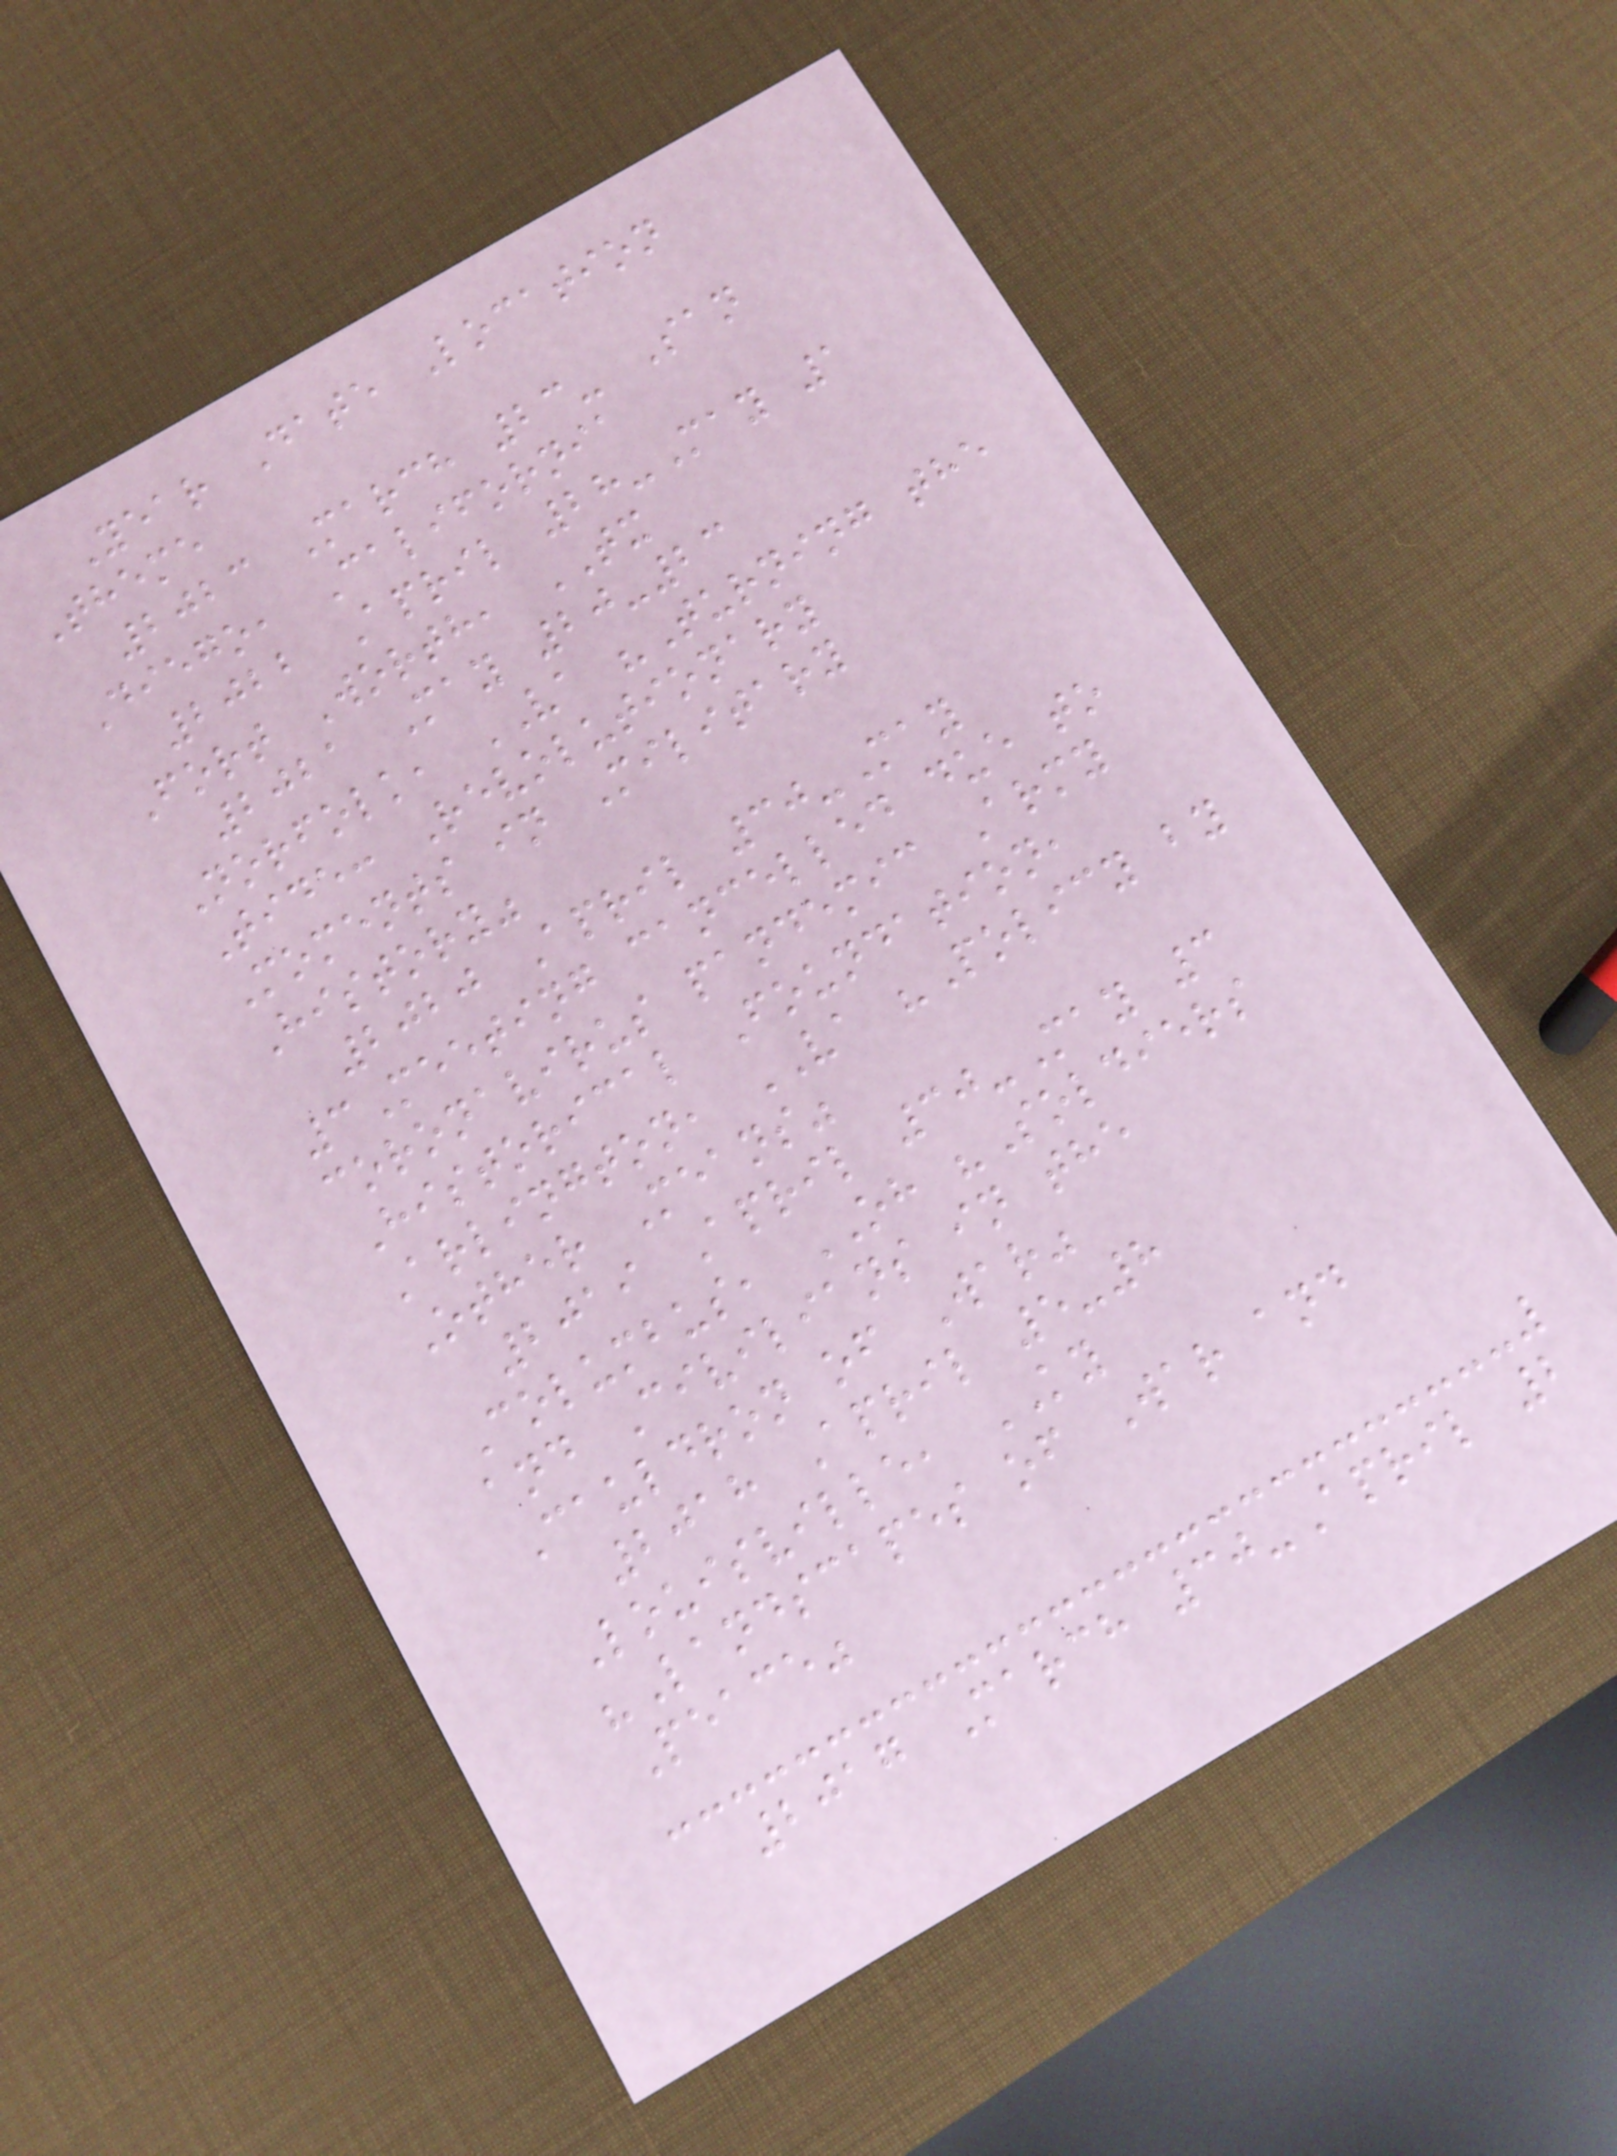Year Date Location
Theme
2023 March 23- San
Diego, California
2022 April 28-May 1
Fort Worth, TX
2021 May 20-23
Norfolk, VA "Turning the
Tide: Revolutionary
Moments in Military
History"
2020 April 30-May
3Meeting cancelled due to
coronavirus pandemic Army
Historical Foundation,
Arlington, VA "Policy by
Other Means"
2019 April 30-May 3
Columbus, OH "Soldiers
and Civilians in the
Cauldron of War"
2018 April 5-8
Louisville, KY
"Landscapes of War and
Peace"
2017 March 30-April 2
